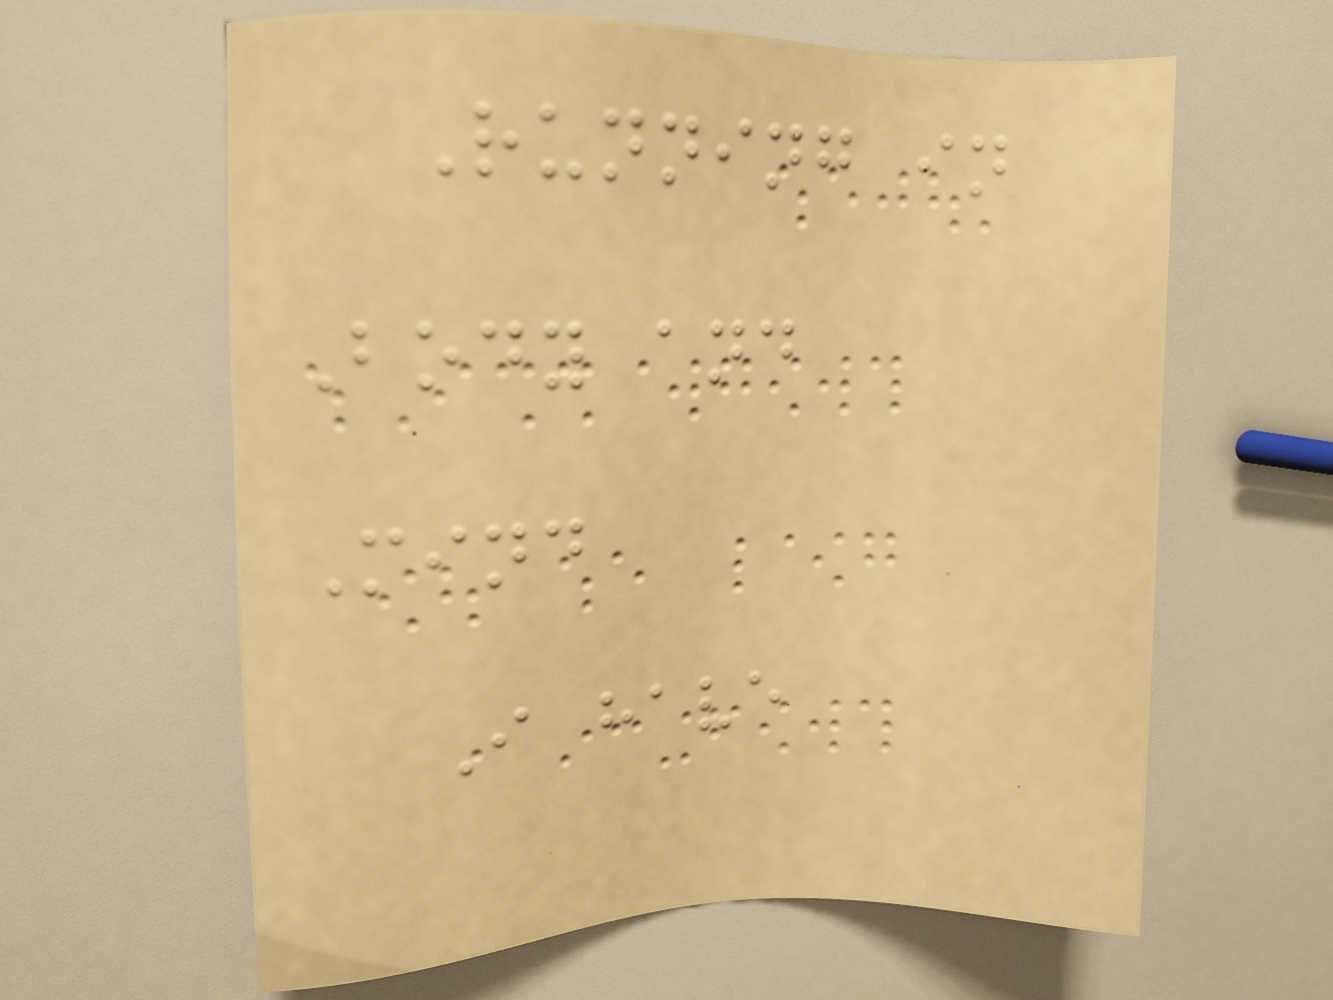Running in
Body and
Mind
I have
